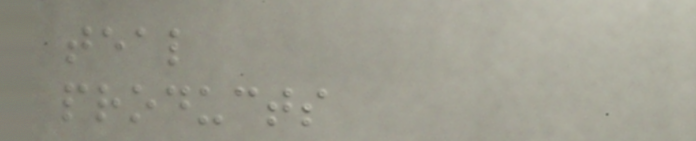teal
products
